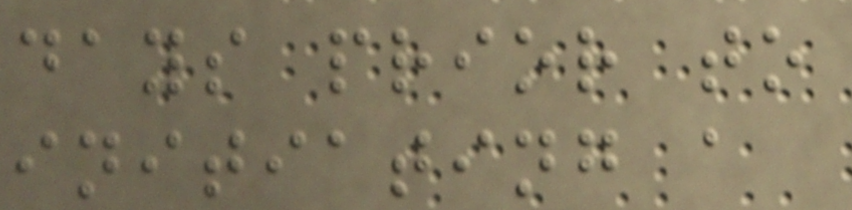days prior to
initiating a
